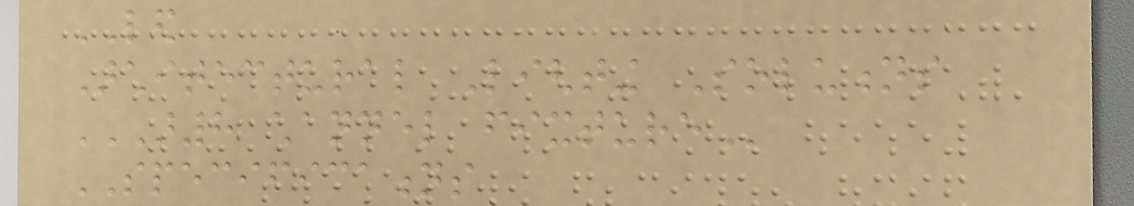LED
Architectural Lighting Solutions
AR8 CHANNEL FIXTURE
SPECIFICATIONS
